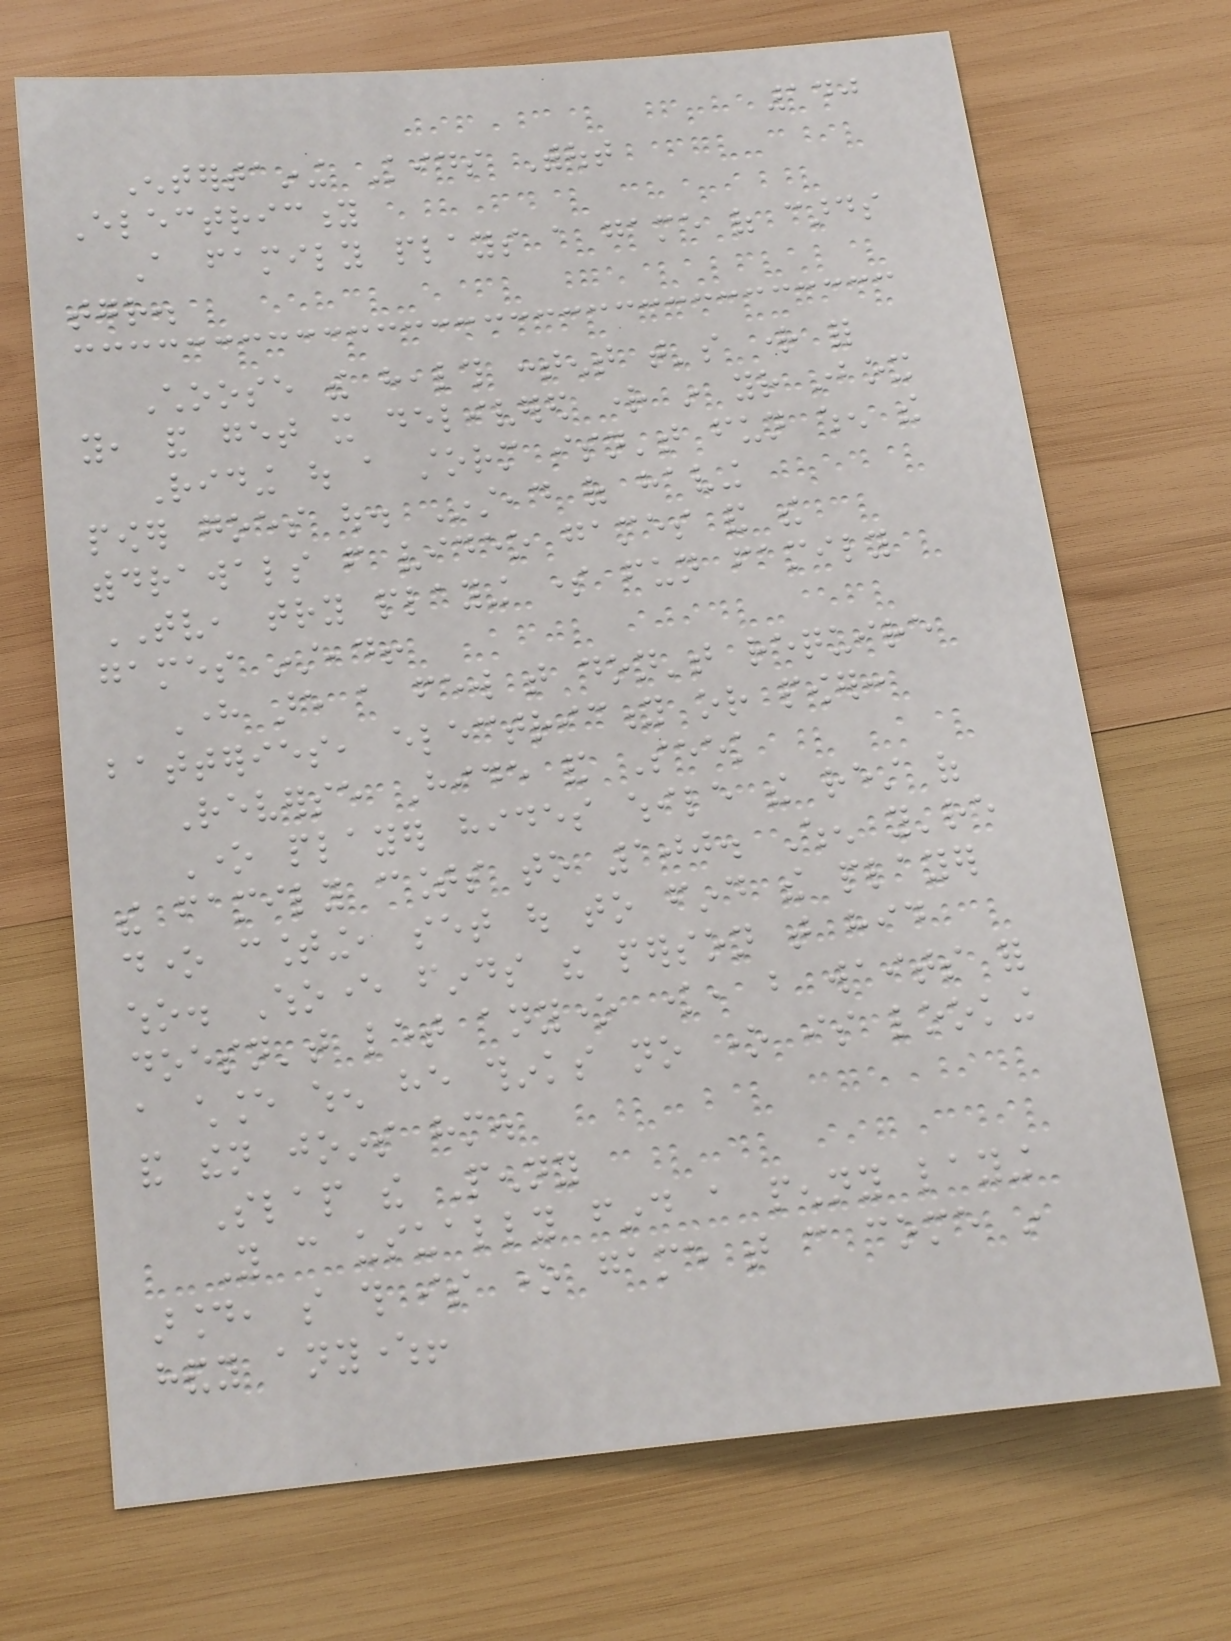140
Entertaining Kids Without
Electricity
A family plays a game of cards
together.
Choose the health content that's right for
you, and get it delivered right in your inbox
Riding out a storm isn't fun when the
power goes out. Instead of having
withdrawals from video games and the
TV, try playing some fun family
games instead!
Here are a few that don't require
batteries, electricity or power:
Reverse Hide and Seek
One player hides while the rest of
the family counts to 100. When you're
done counting, set out to find the player
who. Whoever finds the person that hid
doesn't let anyone know, but waits for
a chance when he thinks no one is looking
and then joins him.
Slap the Penny
You can usually find a penny laying
around, so this is one game that can come in
handy anywhere!
